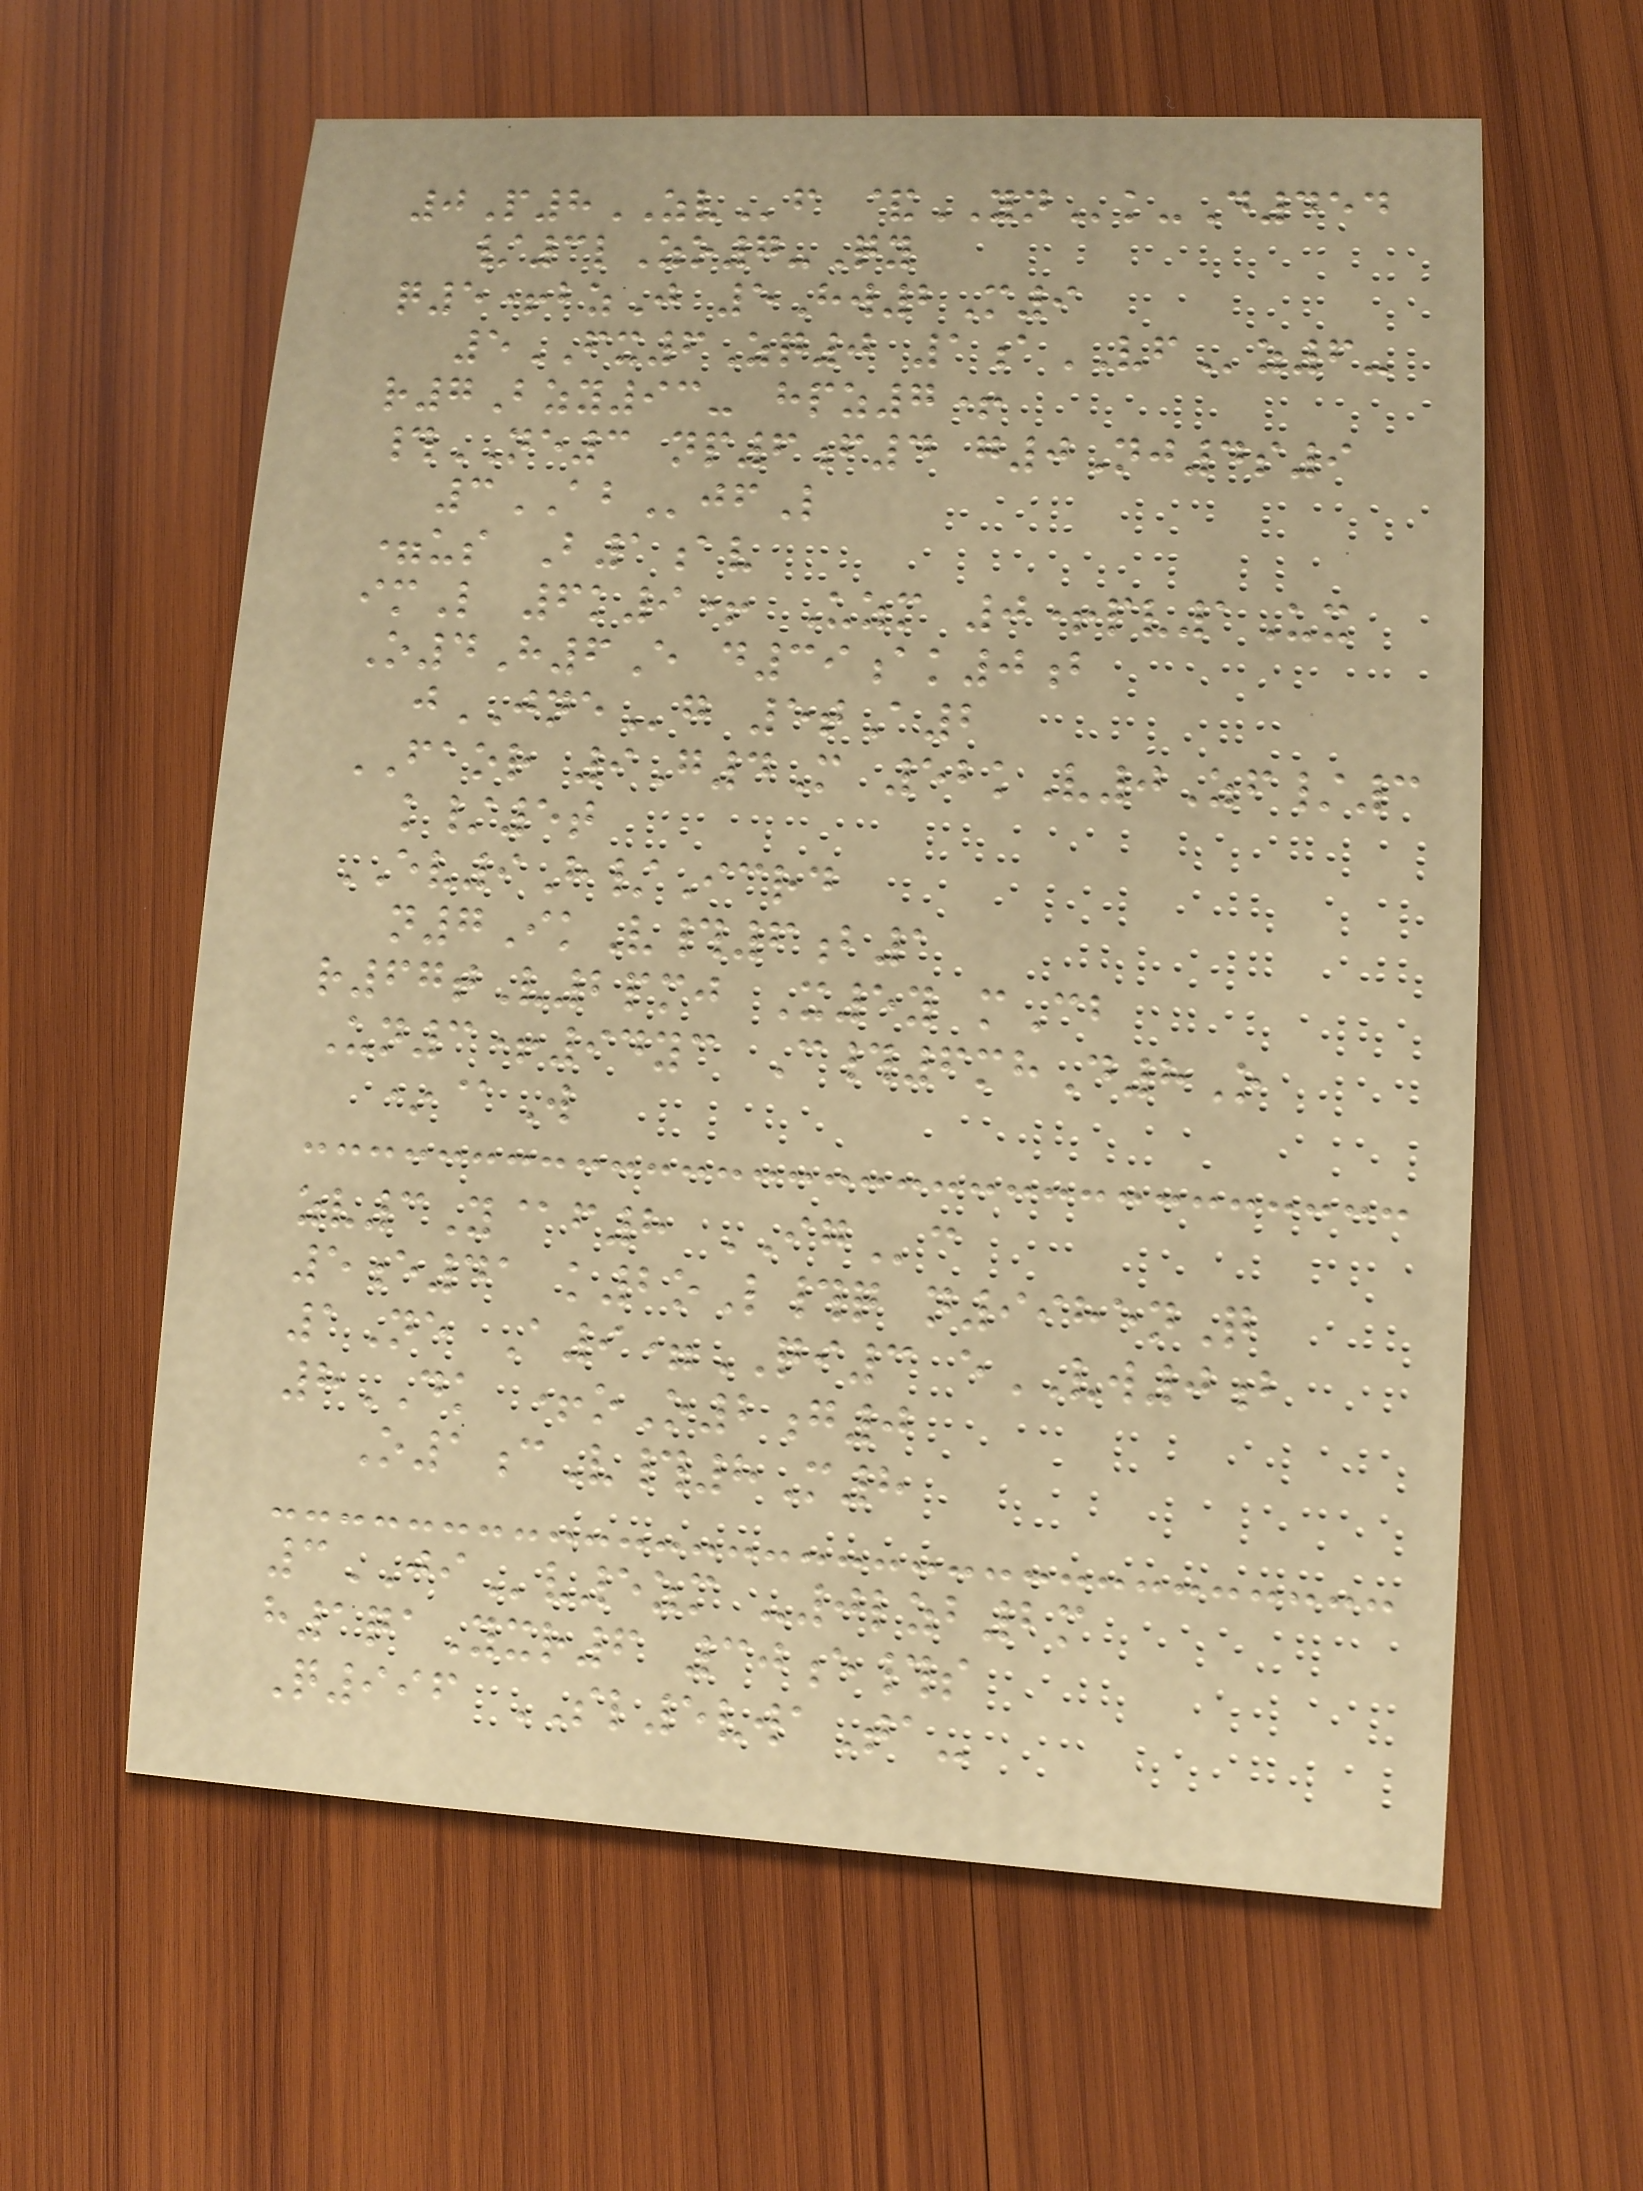0P8ZVf &YNk-D454
/3lZo7-Qy
q5+bzJ 5Hw2M9
5FX6Zq0 1aVFz6-
r7Bzy93- hpz7+
#NE3 np6f4 g0Nj4s9
3ABjfL
=us B1av
imL 6k9+ Uzm 0+pv1Ux
O4H6E d39ak0b
jJNEg 5tA2
FAOR 9G4M 52kV0Zf/3
k/5t
EV9H/Icrd
n7IkV#6b1
r67tV2pmj X5y mCb
Un3+94yc C#6mhD8O
*@W
zv3Y@f8 IGc
5e41 k2oL#q n9985nQ
1Ne A9=QI3 eVW0b
8DK +oO2g0
O1cV#8M8
3JIv5zm -0lzb2m
h1qaYxr6 30e#s
Q996 SL5vwaTa-
